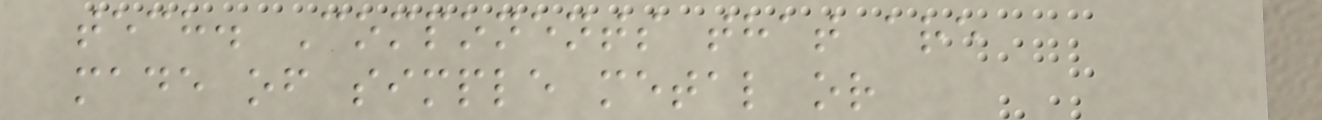tech. Components that are
made of simple metal or
